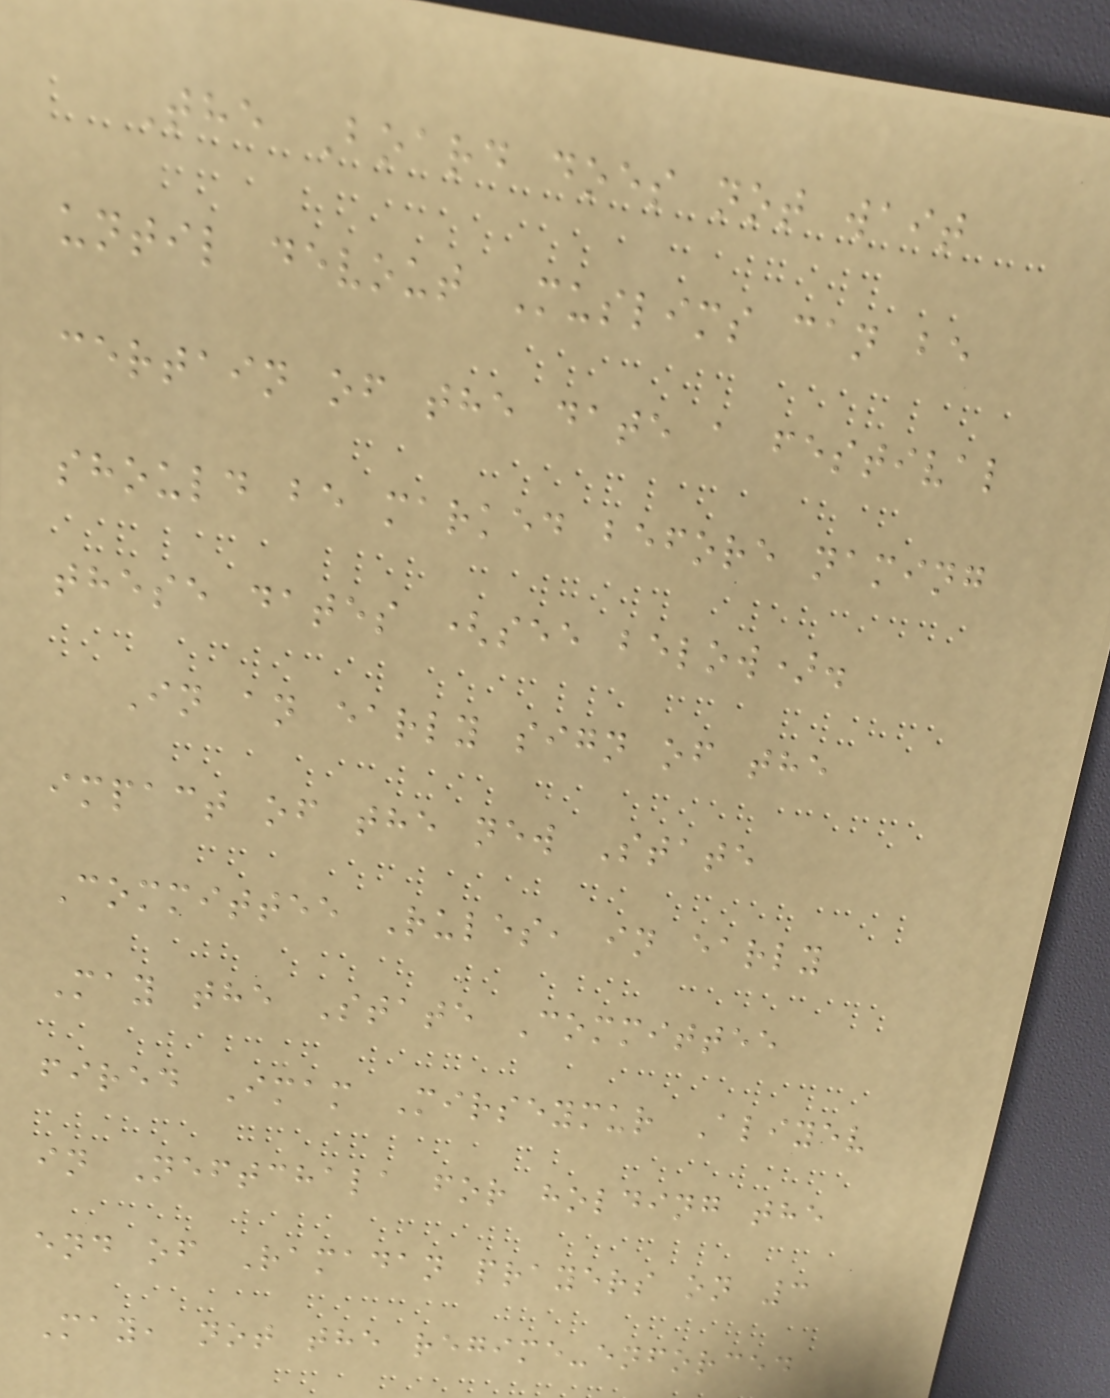The Board does not wait
until devout Muslims can be
certain of the date a festival
should be marked before naming
these dates (see below).
In an early sign of the
impact of the new State
Committee Rules, in early
May the State Committee
fired Imam Mirseymur Aliyev
in Neftchala for holding the
end of Ramadan prayers on 3
May, not the regime-enforced
